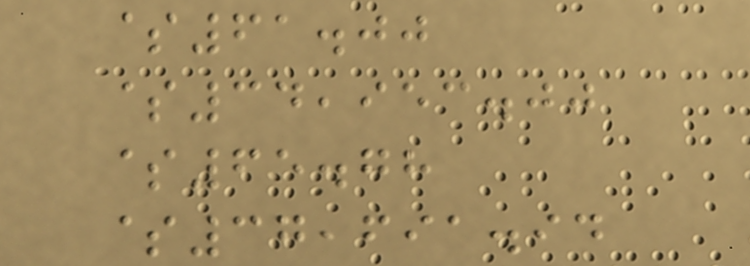$61.00
$34,953.00
$65.78
$37,691.94
